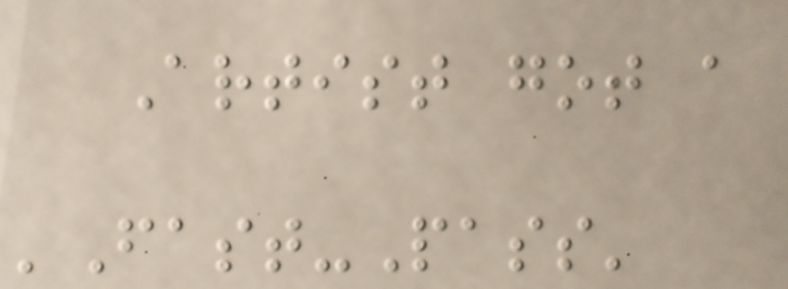Artist got a
'Fast-Pass'
